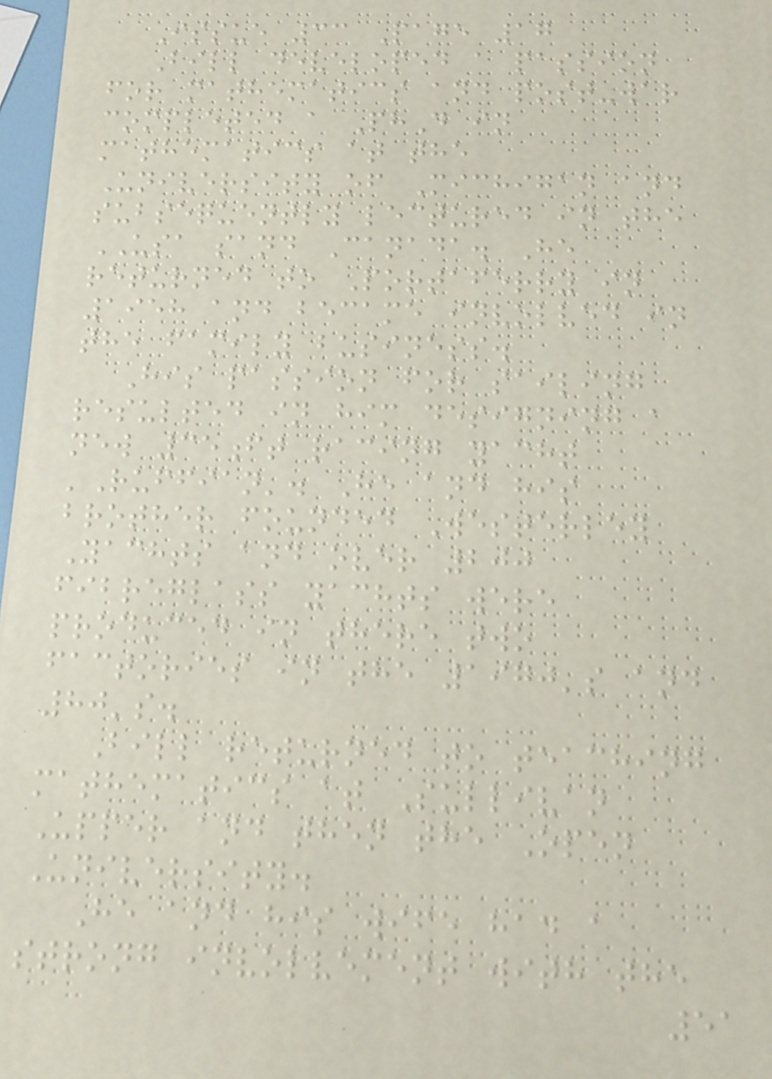Issue 33 Page 17
Bill developed a passion
for mathematics and post-war
completed a PhD in
mathematics at the
University of Michigan and
subsequently lectured in the
USA sand Canada. He
returned to Portaferry in
1958 and became involved in
the family business.
His passion for sailing
resulted in him designing a
new 35ft racing yacht
'Ruffian'. He and his
brother founded Westerley
Yachts and over 200
fibreglass yachts were
produced in there two
factories in the 1970's and
80's.
Bill returned to teaching
mathematics at Sullivan
Upper and then the Open
University.
He and his wife had a
strong involvement with the
51
